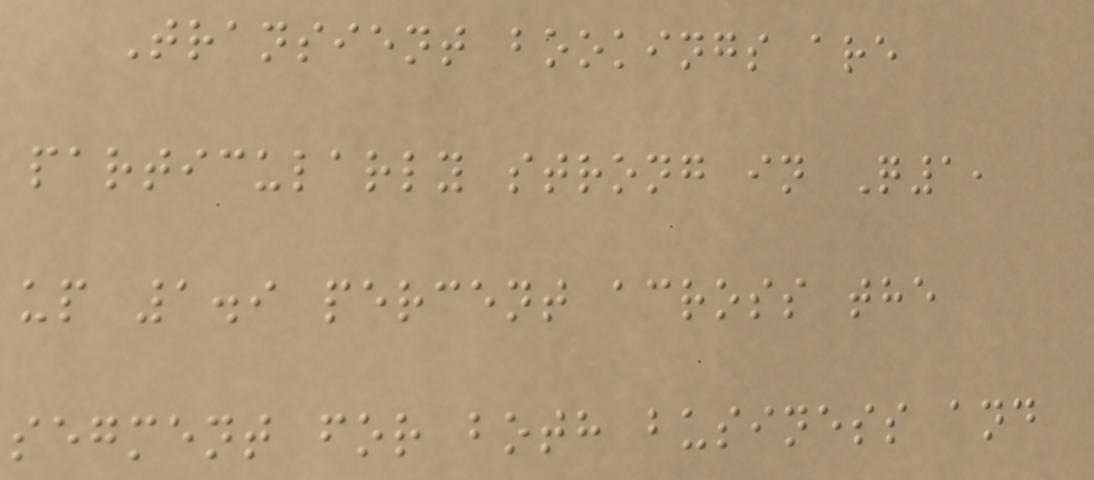Transient bookings are
particularly strong in Q1,
up 1.9 percent across the
segment for both business and
